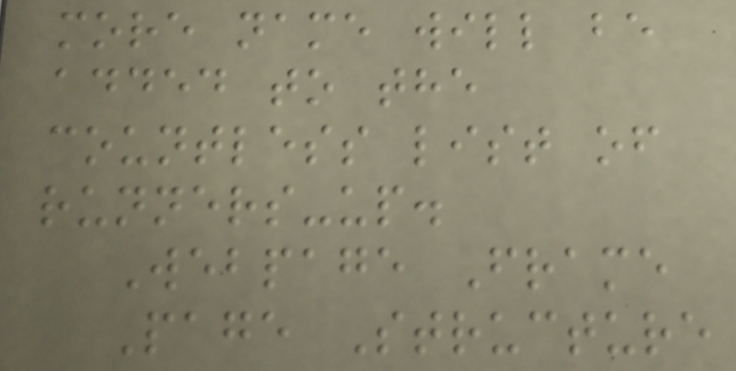more name will be
added to the
countless list of
runners-up.
Webpage Frame
Page Structure
